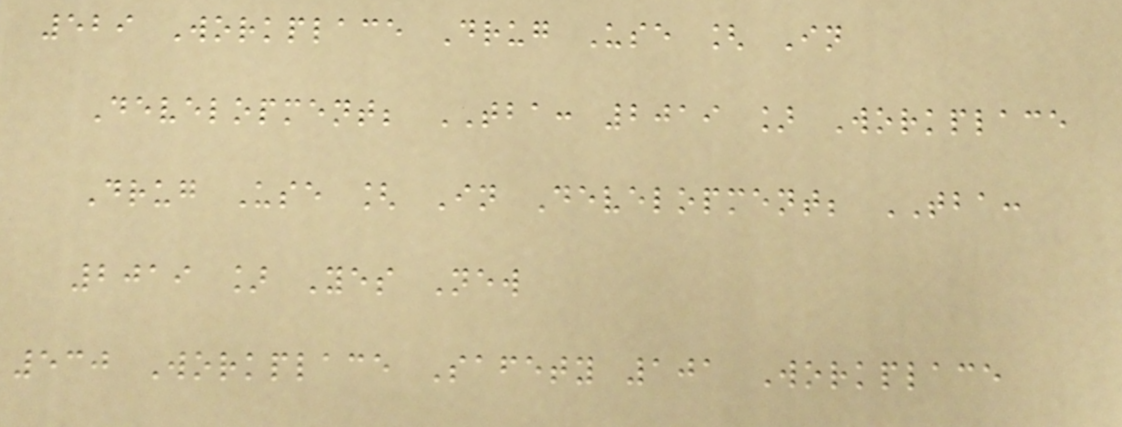529 Workplace Drug Use [ In
Development; TBA: 2019 ] Workplace
Drug Use [ In Development; TBA:
2019 ] Yes New
530 Workplace Safety 101 Workplace
